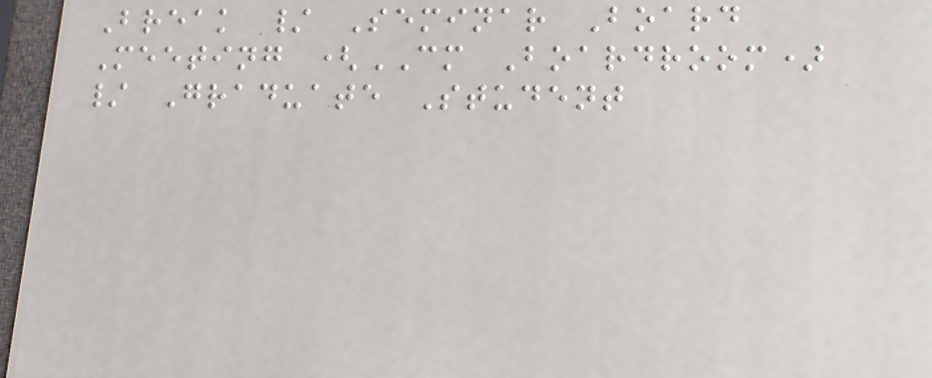Break / Seminar Board
Meeting (CM Boardroom)
/ Graduate Student
